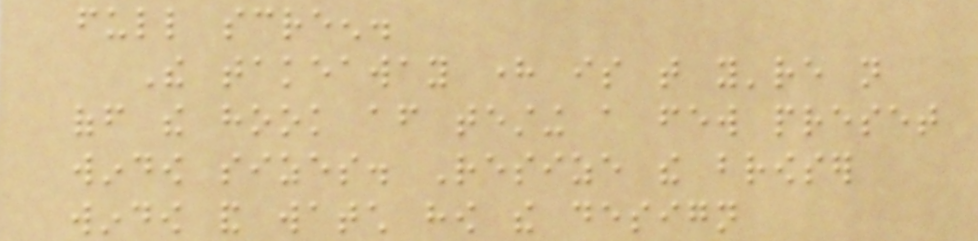full screen.
The takeaway here is that you're not
off the hook after testing a few preset
window sizes. Resize the browser
window and watch how the design
